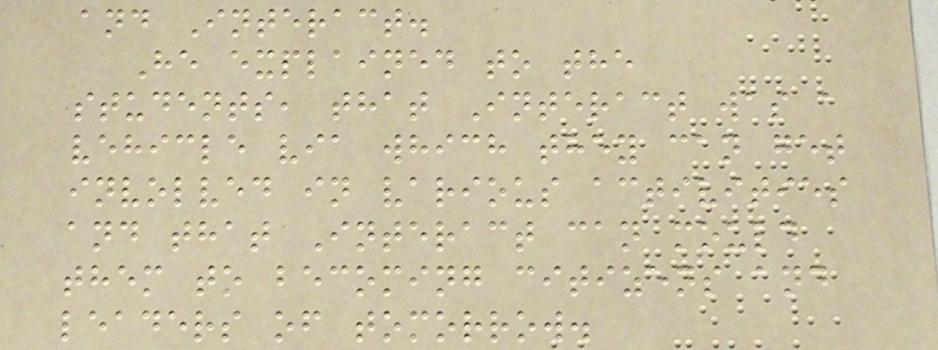and Interact.
He explained to the
students, that Interact was a
vehicle via which they can get
involved in various activities
and that Interact can mould
them to becoming citizens and
leaders of tomorrow.
